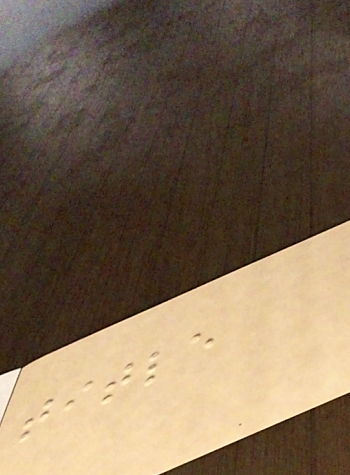title
